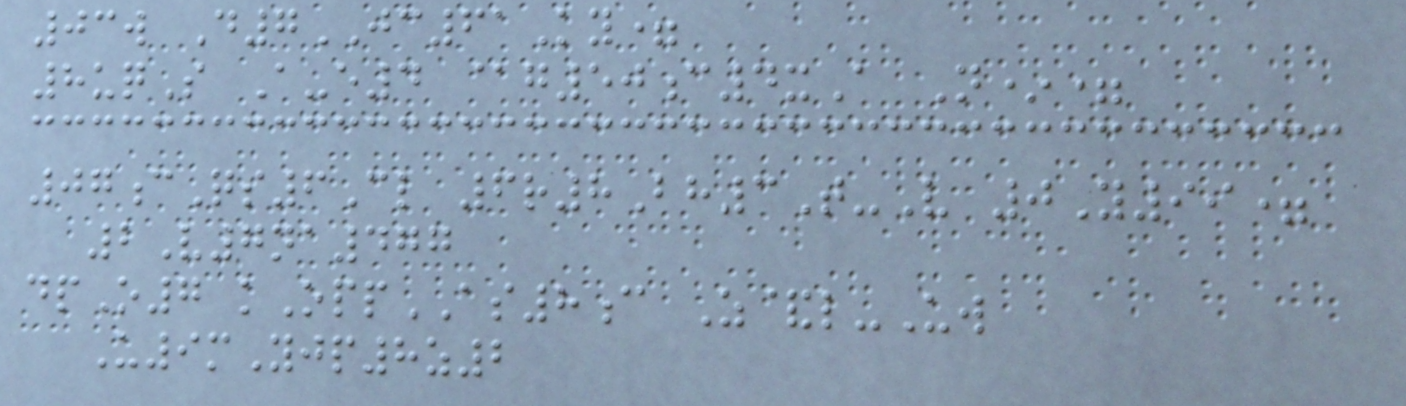03w D7JC61Ky=
8uqS A-e4 @g50c4xA N*=
07cQs6Cl 6r8Bh3T-V 0Y99=
2V7na477
dpO7 kOppAS8c Z&l-Uw
U9mYjp8z2
